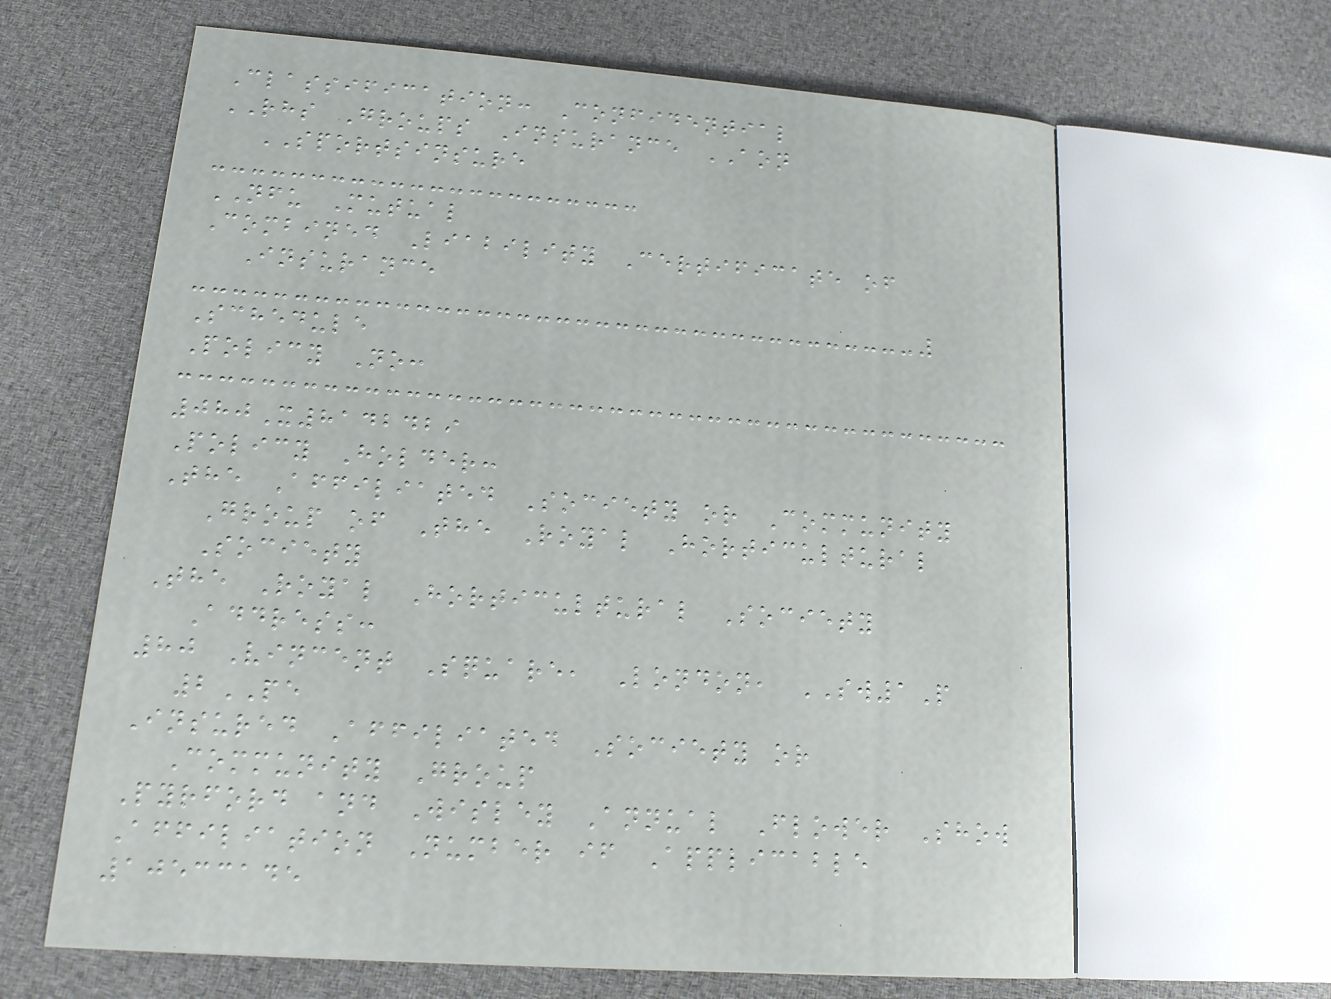Classification: Confidential
RHS Groups Insurance AON
SPORTSINSURE
NFU Mutual
Combined Liability Certificate of
Insurance
Schedule
Policy No:
080X8142429
Policy Holder:
The Affiliated Society or Community
Group of The Royal Horticultural
Society
The Royal Horticultural Society
Address:
80 Vincent Square, London, SW1P
2PE
Insured Affiliated Society or
Community Group
Pyrford and Wisley Annual Flower Show
Affiliation Number if Applicable
10533145
